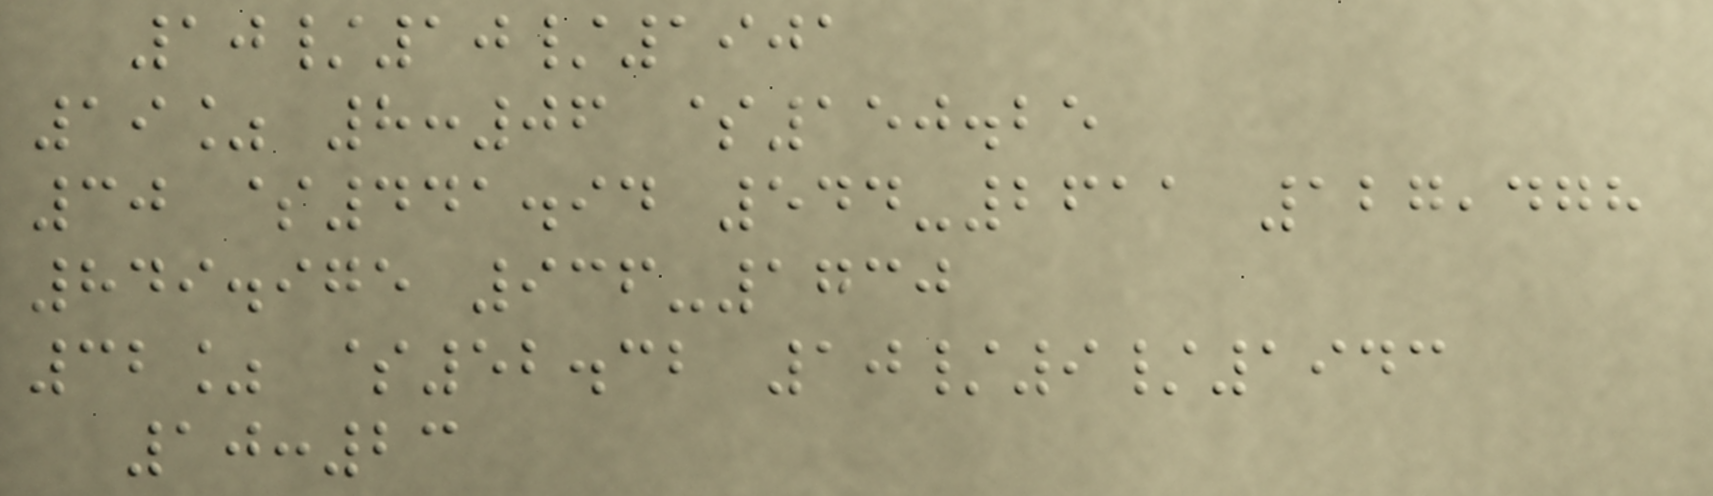10/10/1901
19% 8:06 $150.25
30 $441.94 544-2611 127,478
849.975 936-1730
32% $52.32 10/9/1943
10:23
